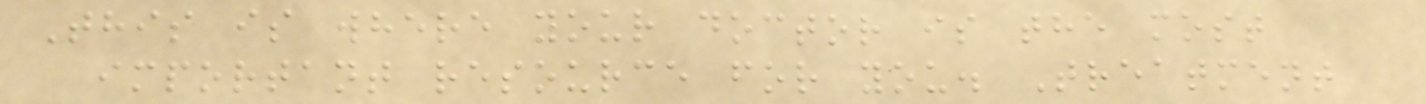This is where your doctor is the most
important resource for you. Treatment
